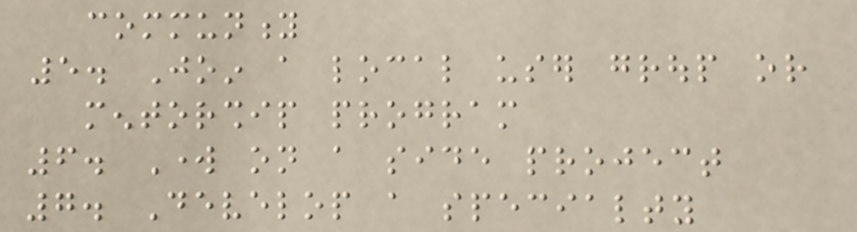community
5. Join a local user group or
mentorship program
6. Work on a side project
7. Develop a specialty
